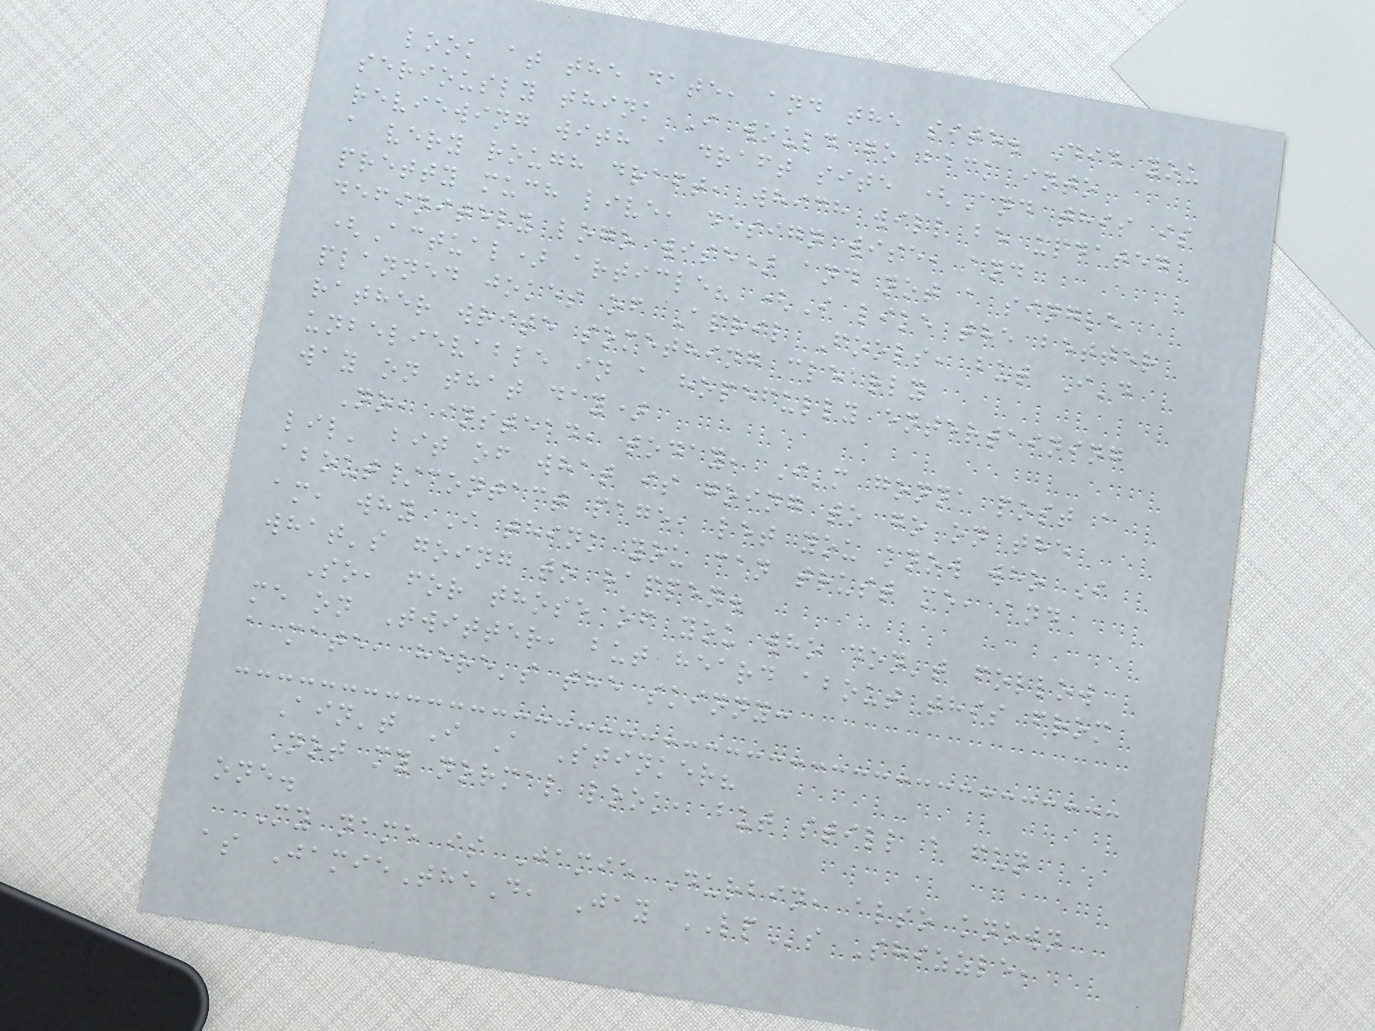look at the date, and the site. Did you
seriously think I would go back into
reviewing with a draft site (And this is
a very rough draft, which will be updated
pretty much live, design wise, and
definitely logo wise) and not a single
(Actual) article? (I like the better
planned jokes of April Fools, but I'd
rather write something clearly
unbelievable in a hopefully entertaining
way on that day)
No, instead, today, I'm gonna post a
lil' bit of what is going to go on the
about/contact page, let you know who I
am, why I think you can trust me, and
what's going to happen.
So, for those of you who don't follow
me on Twitter, but heard about this from
a mate, here's the skinny:
Ain't I A Stinker?
Not my normal look, but still a fun
one.
My name is Jamie Durbin, also known
as JamieTheD, Jay LPs Shizzle,
